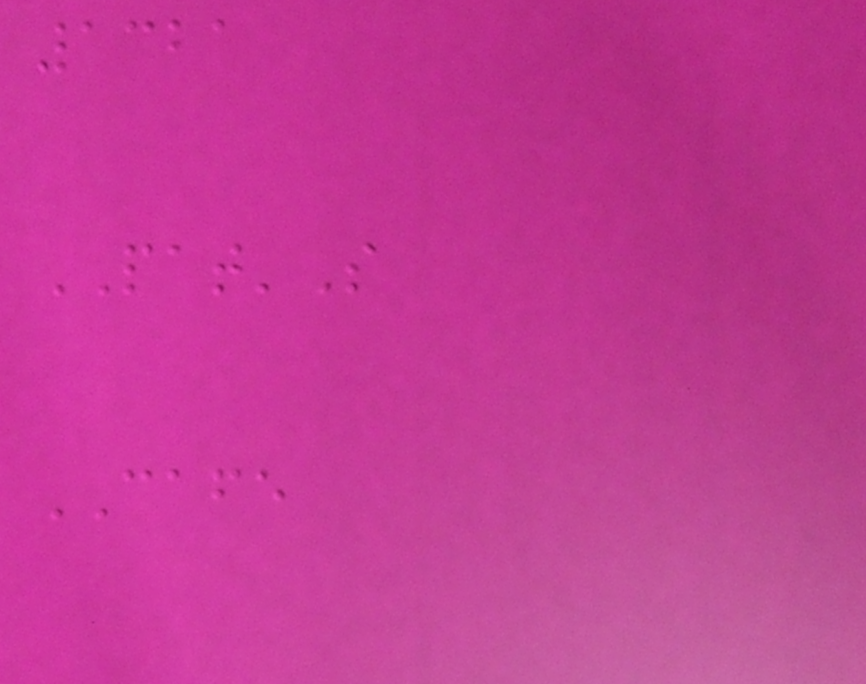1321
PAT'S
CAFE
